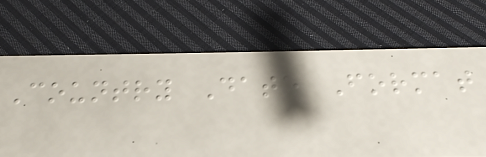Country Date Format
